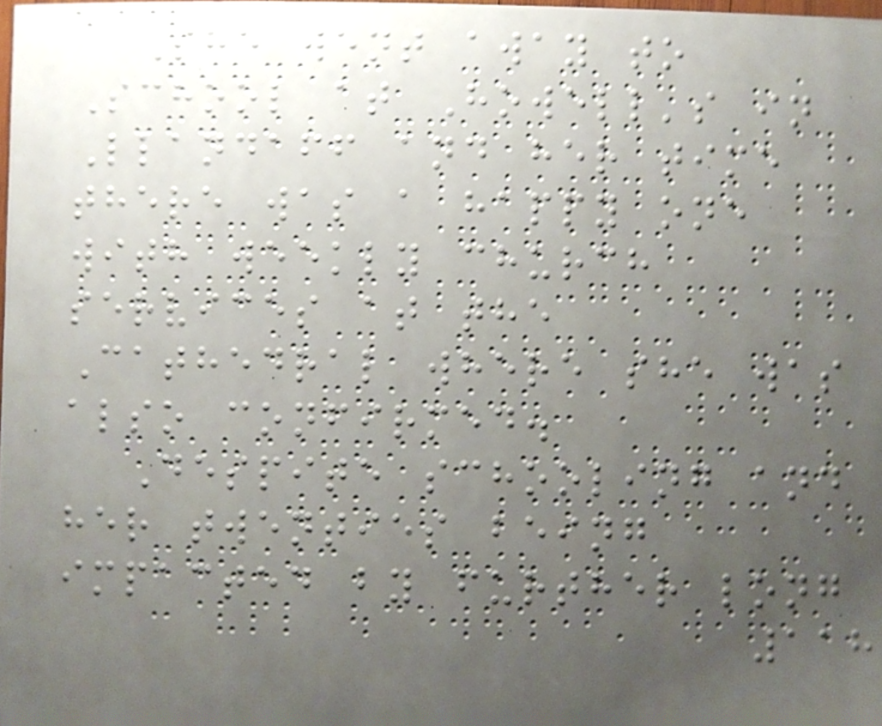She went away to
School at Howell's in
Llandaff and her time
there was a happy one
with weekly church
services at the
Cathedral where she was
also confirmed.
Despite schooling and
her twenties being
impacted by further long
118
